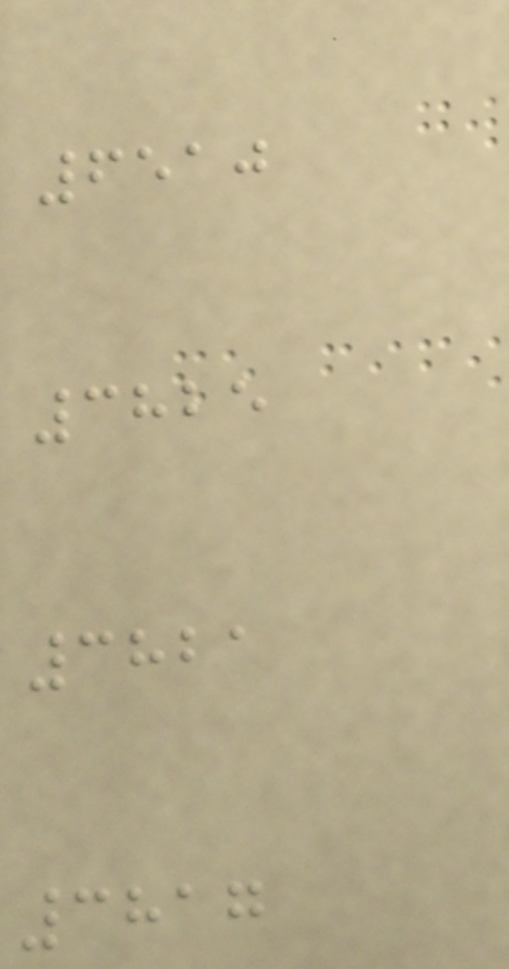6510
3825
3821
3817
